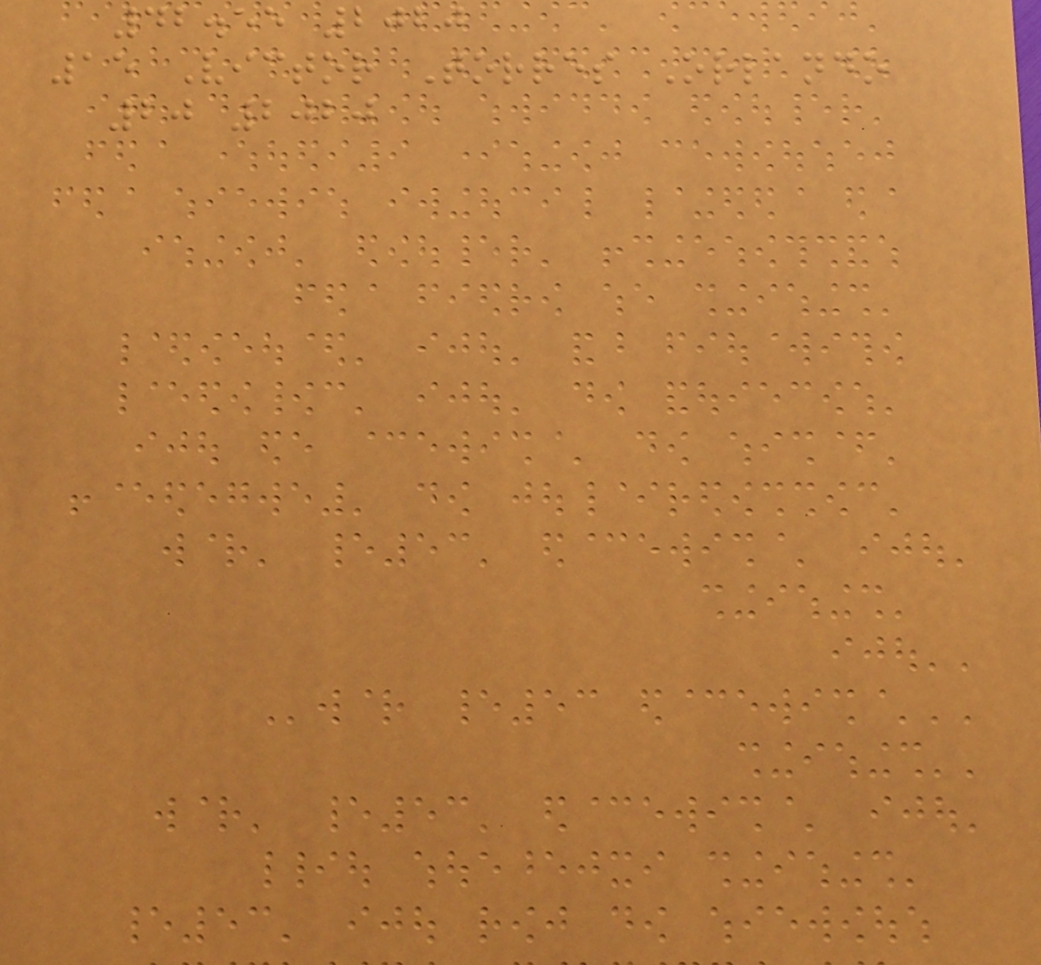42.55 2020
15 Victor Torres Orlando
20 2020
